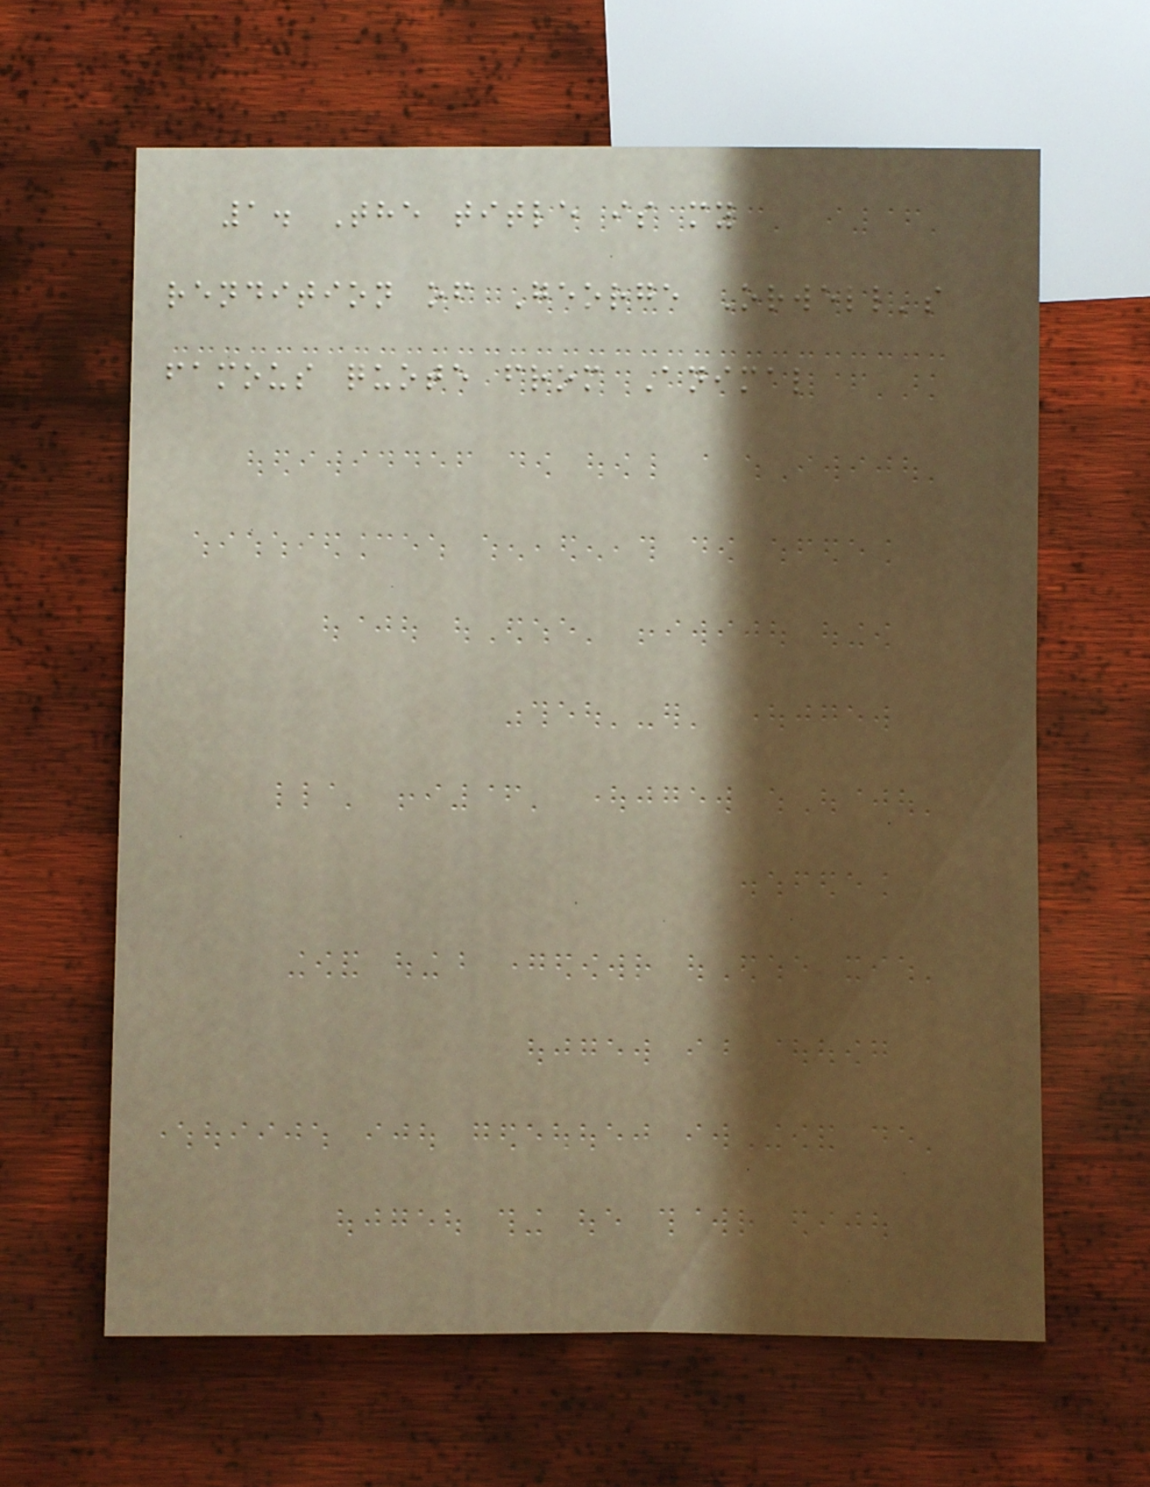1. The title is my
rendition of George Orwell's
famous quote from Animal
